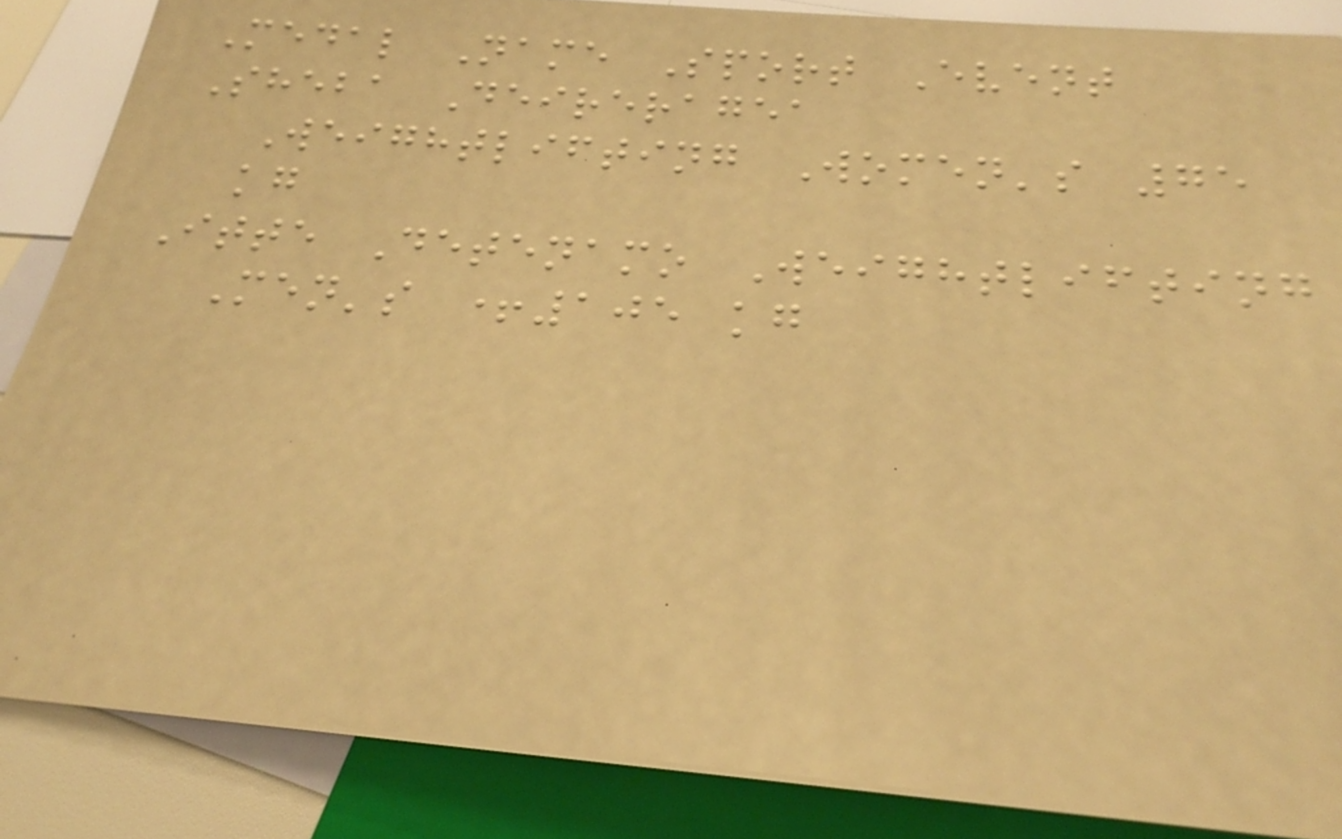Medal Name Sport Event
Sheba Deireragea
Weightlifting Women's 75
kg
Itte Detenamo Weightlifting
Men's +105 kg
